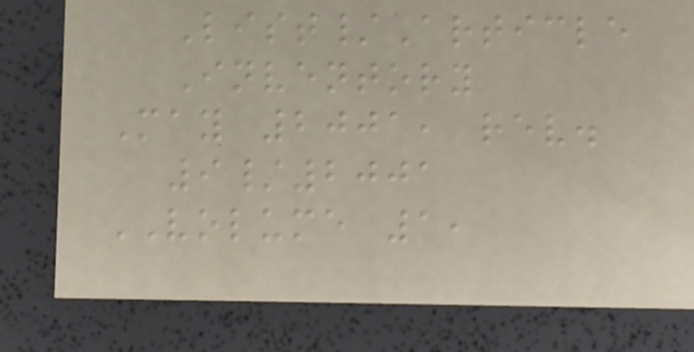List/Article
Inventory
May 2001, rev.
9/2001
VOLUME 1,
